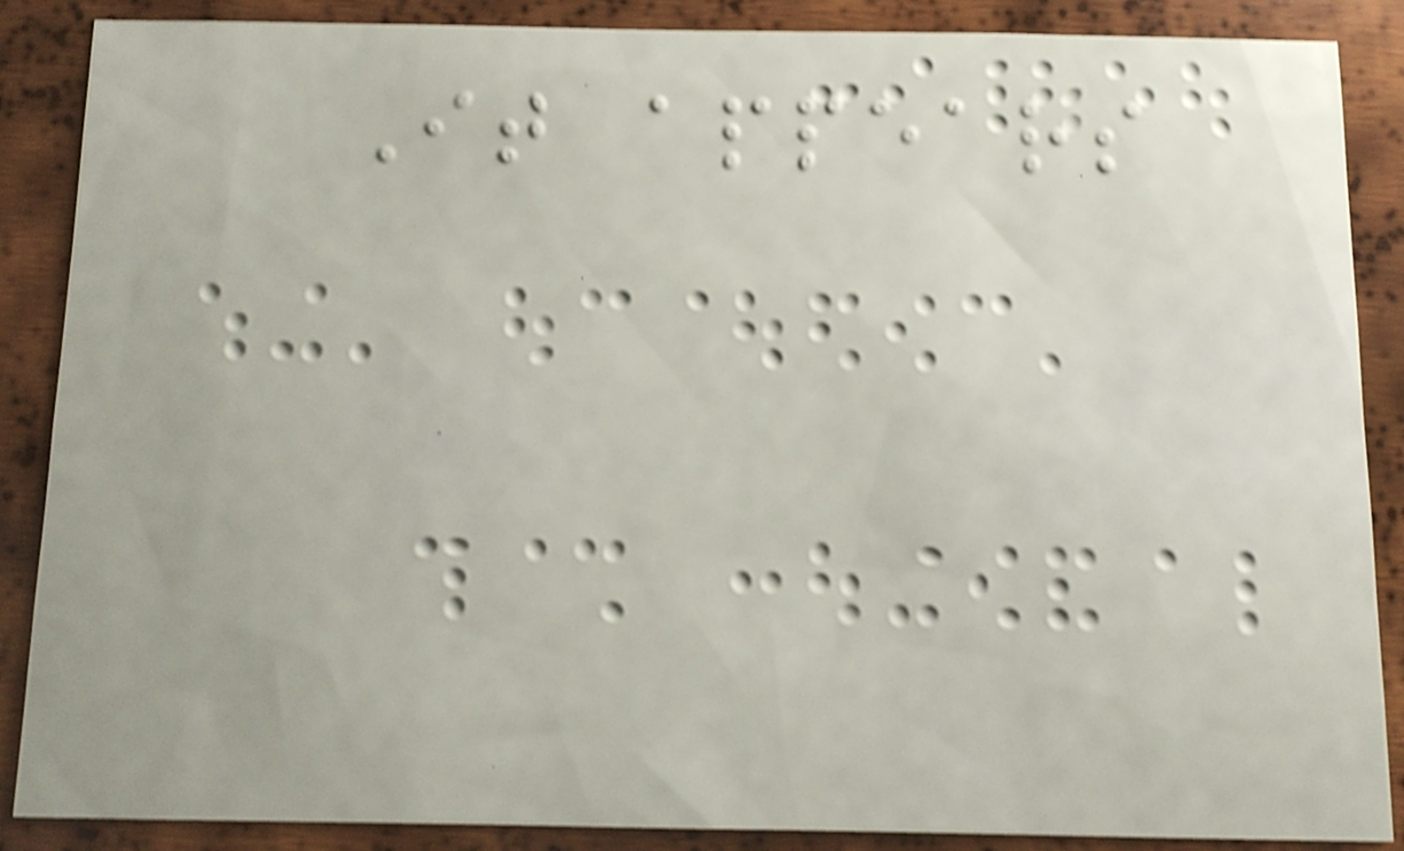It appears
